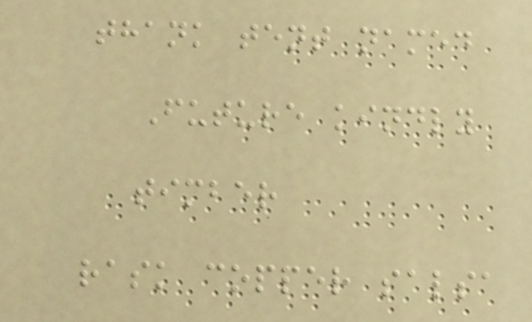thank tent named
Future kindly
timber
rask copper salsa
